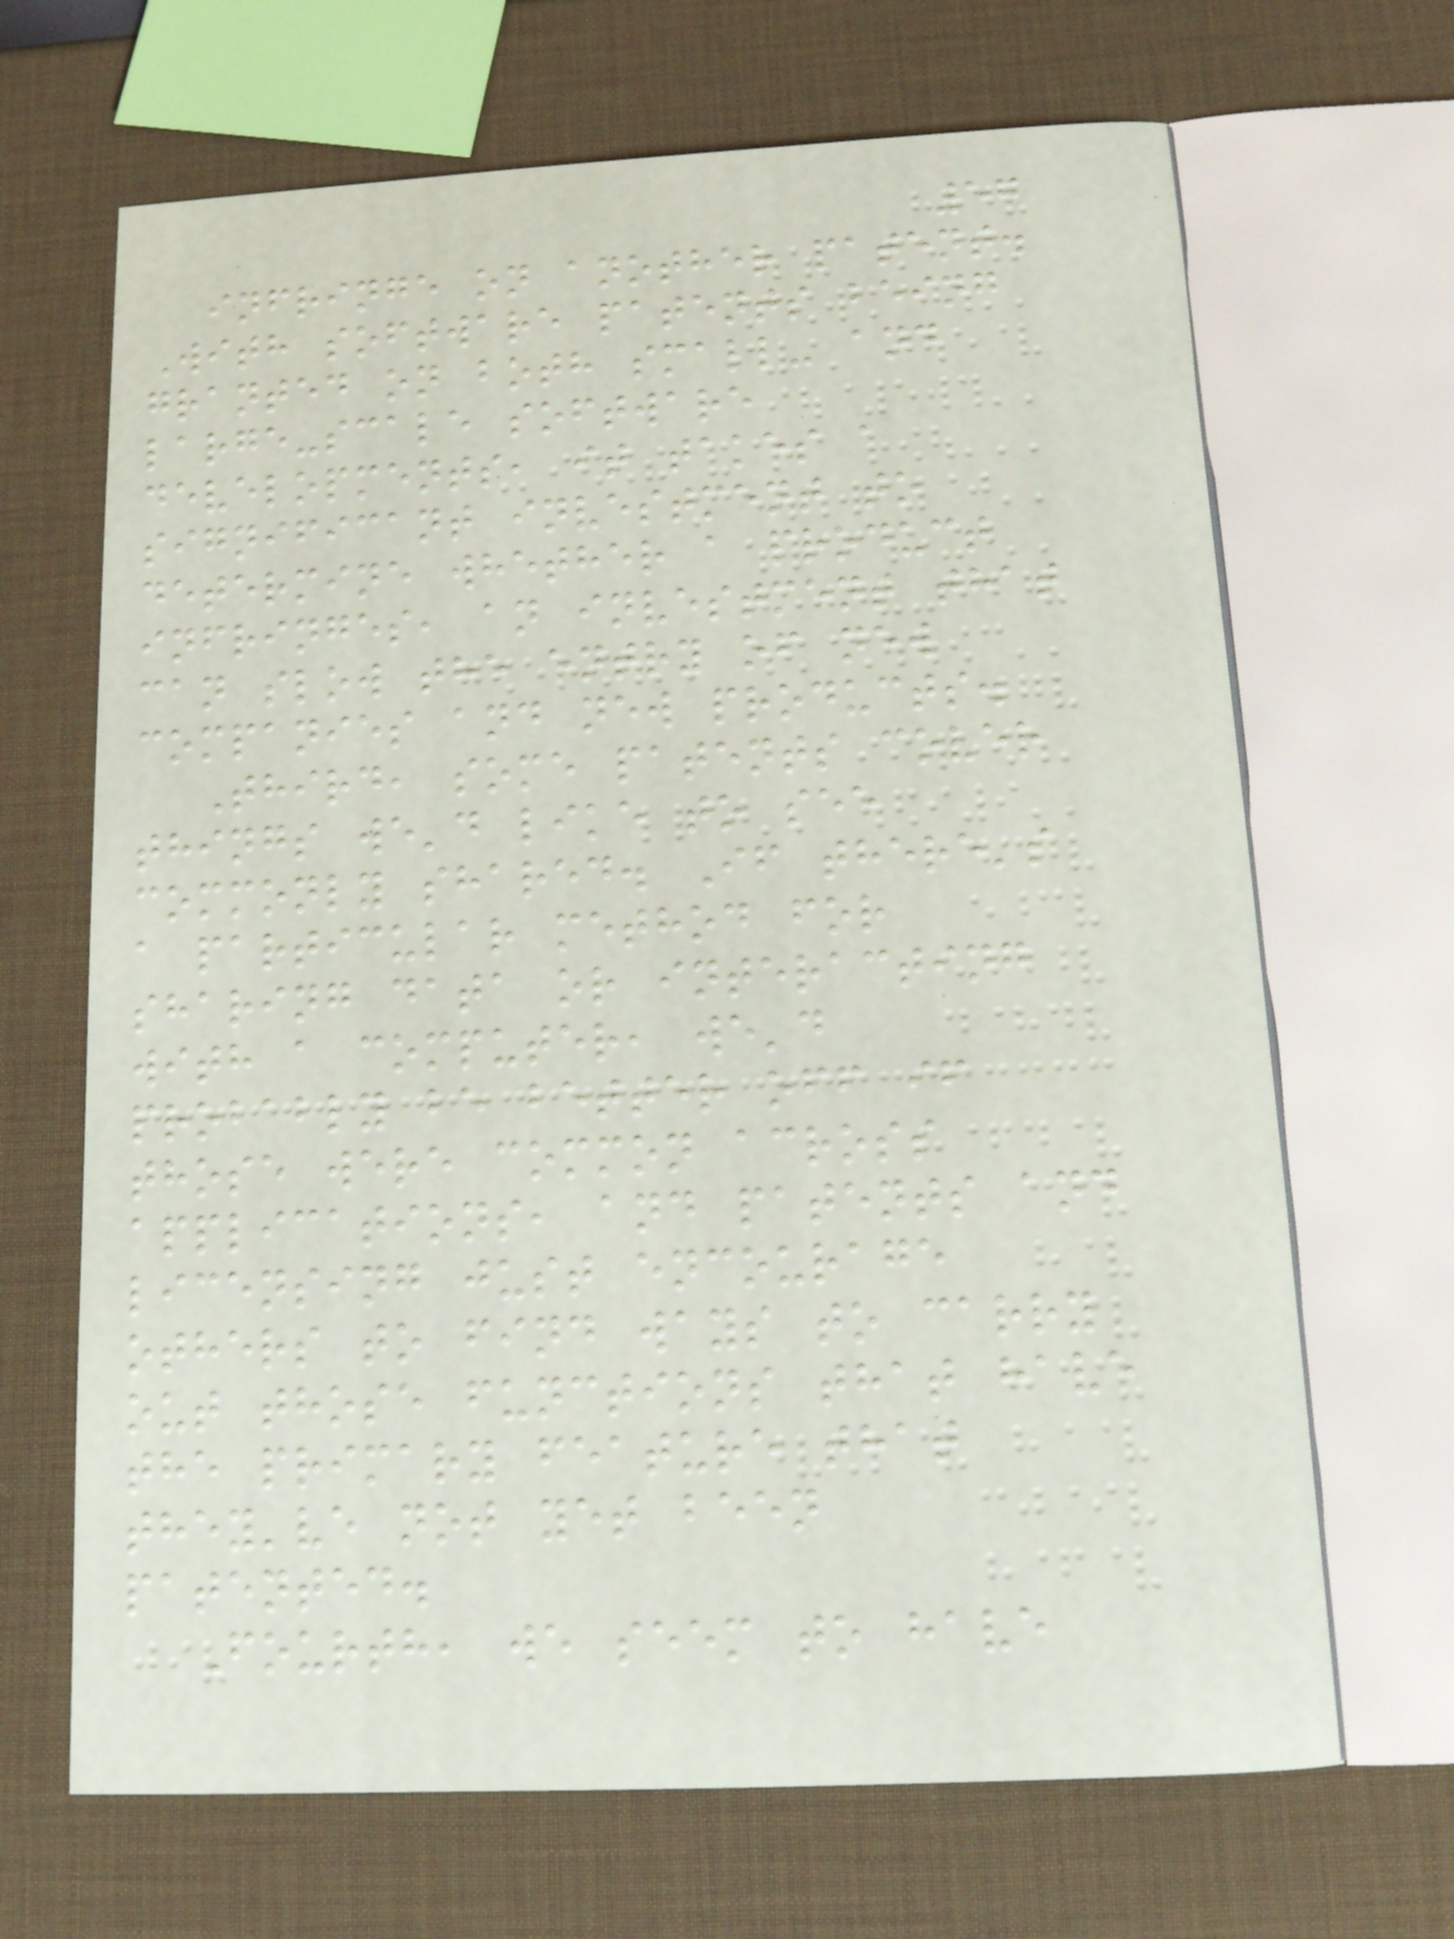57
infringe on another patent.
With software patents being
granted on both small- and
large-scale software
developments, it takes a
significant investment to
determine whether a product
infringes, an investment that
can slow the entry of new
companies and new products.
Third, some patents cover
things we'd like to see
commonly shared. If there's
a particular method for
sharing data or interacting
with a computer, we'd
probably be better off if
those were common across
applications, and patents and
licensing just encourage
others to find ways to carry
out those functions that have
the primary feature that
they've not yet been
patented.
Fourth, we seem to have
